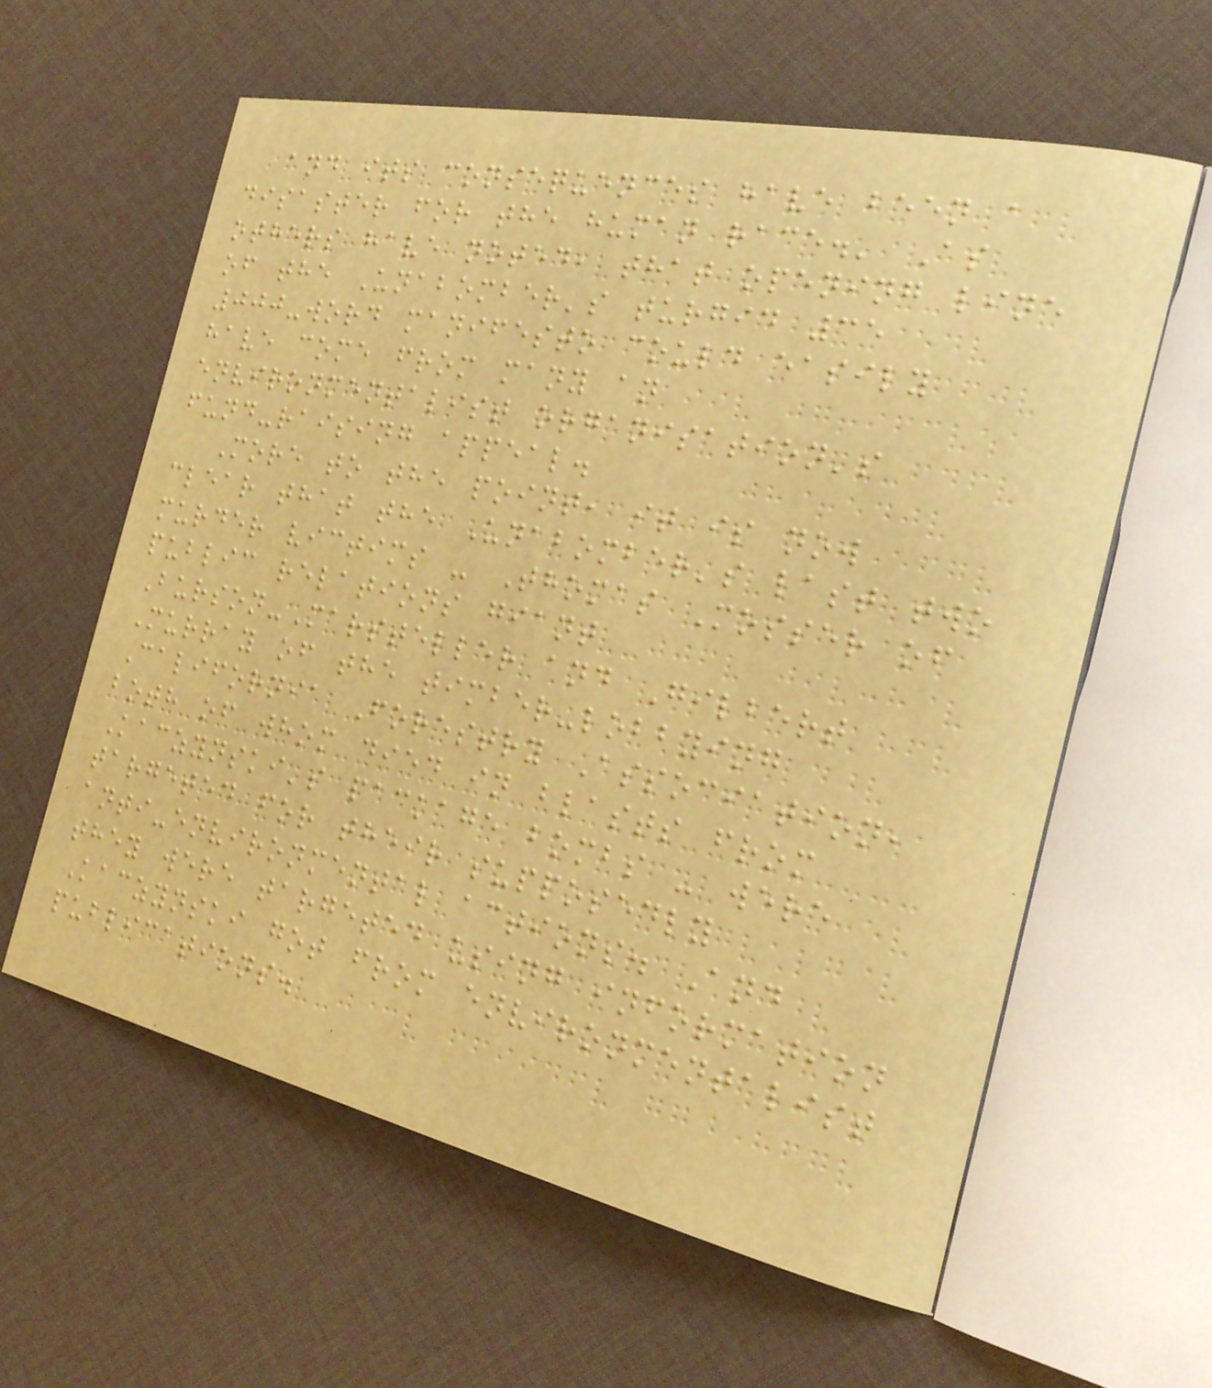and its consequences have been a
disaster for the human race.' As
others have noted, that opening line
of the Unabomber's turgid 35
000-word manifesto could easily
have come from many an
environmentalist organisation's
fund-raising appeal.
More to the point, it is now
clear that the Unabomber's last two
murder victims - Thomas Mosser of
public relations giant
Burson-Marsteller and Gilbert
Murray of the timber-lobbying
California Forestry Association,
both of whom died in blasts from
Kaczynski's package bombs - were
targeted for their supposedly
anti-environmental actions. And
they were targeted using information
Kaczynski got from environmentalist
publications.
